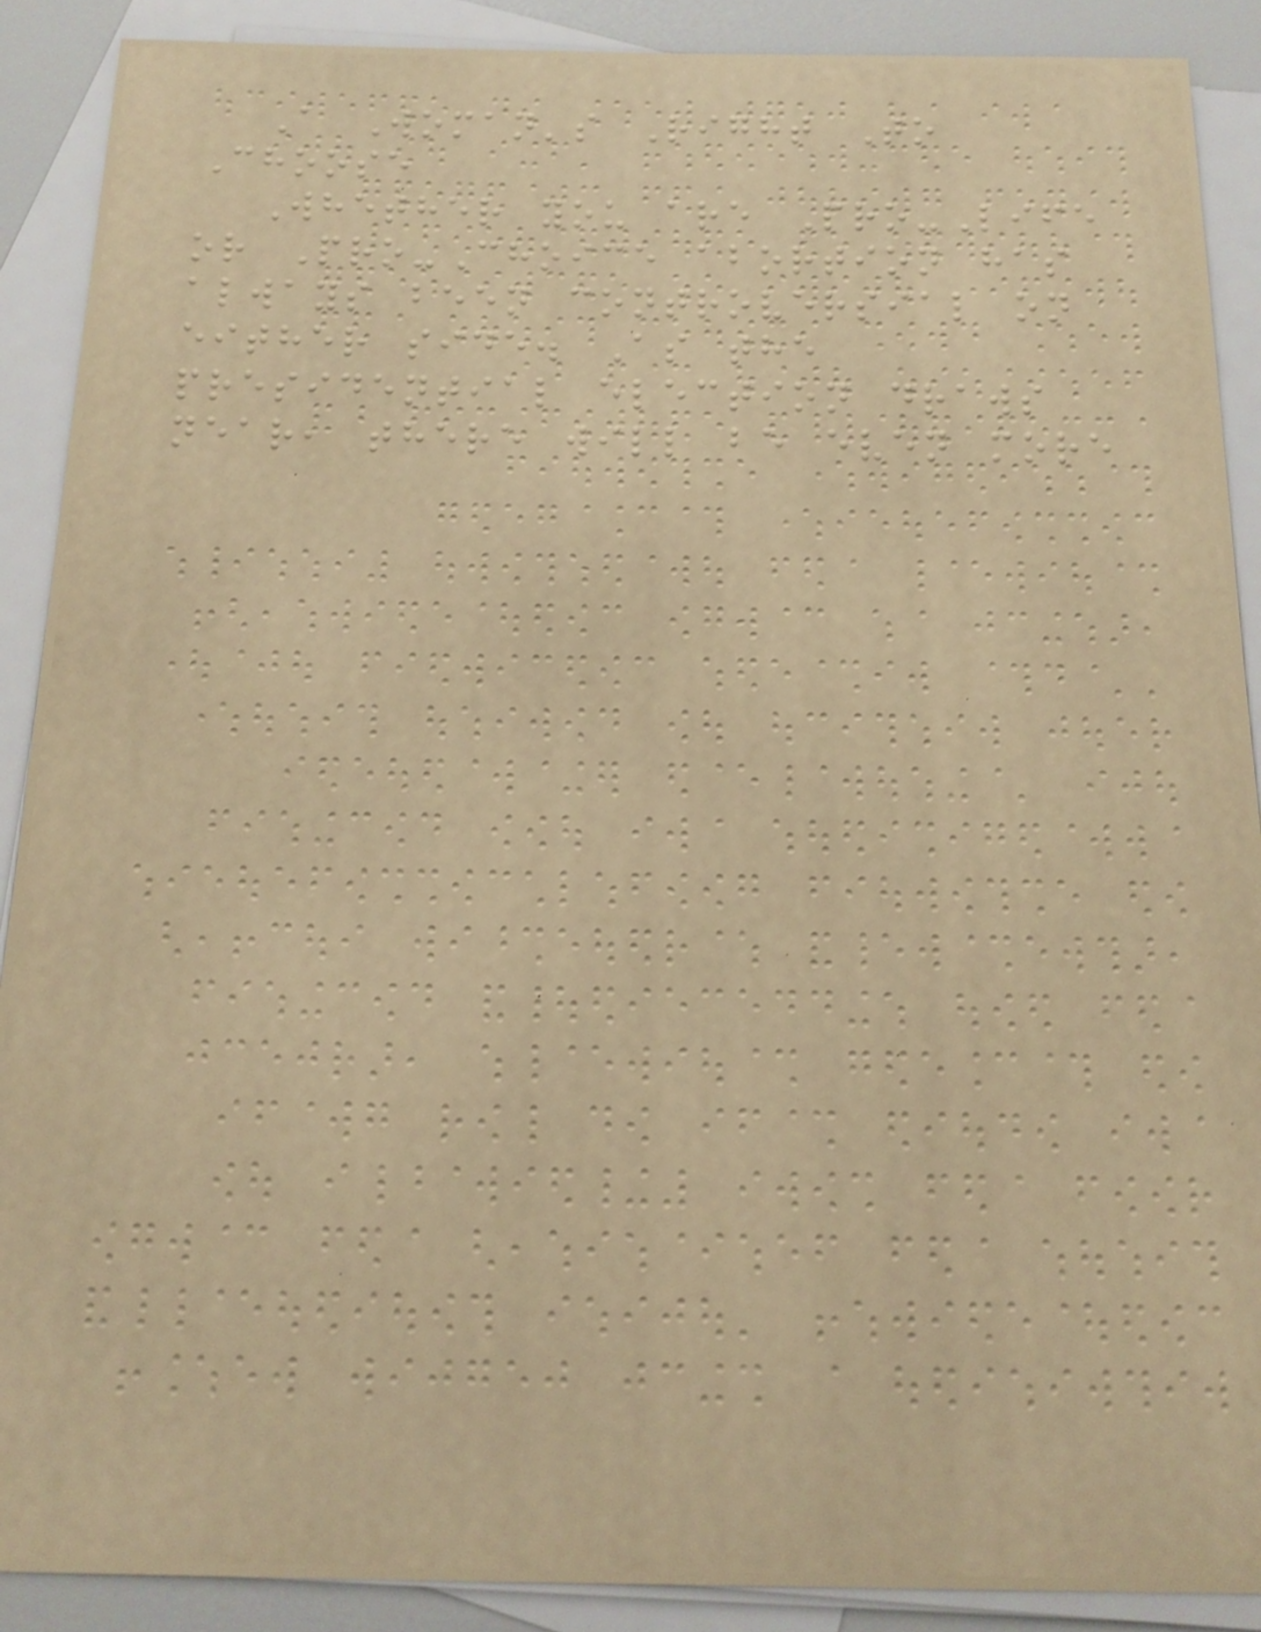A Woman's Right To
Choose
Whether you are Pro-Life
or Pro-Choice abortion has
always been controversial on
either side. As the
presidential election draws
near, there will be even more
